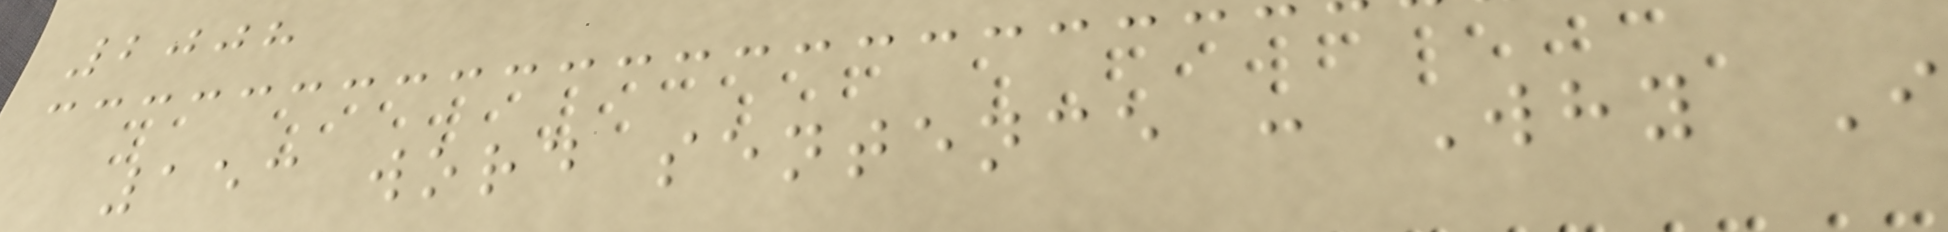2008
153 word sentence : Why I
